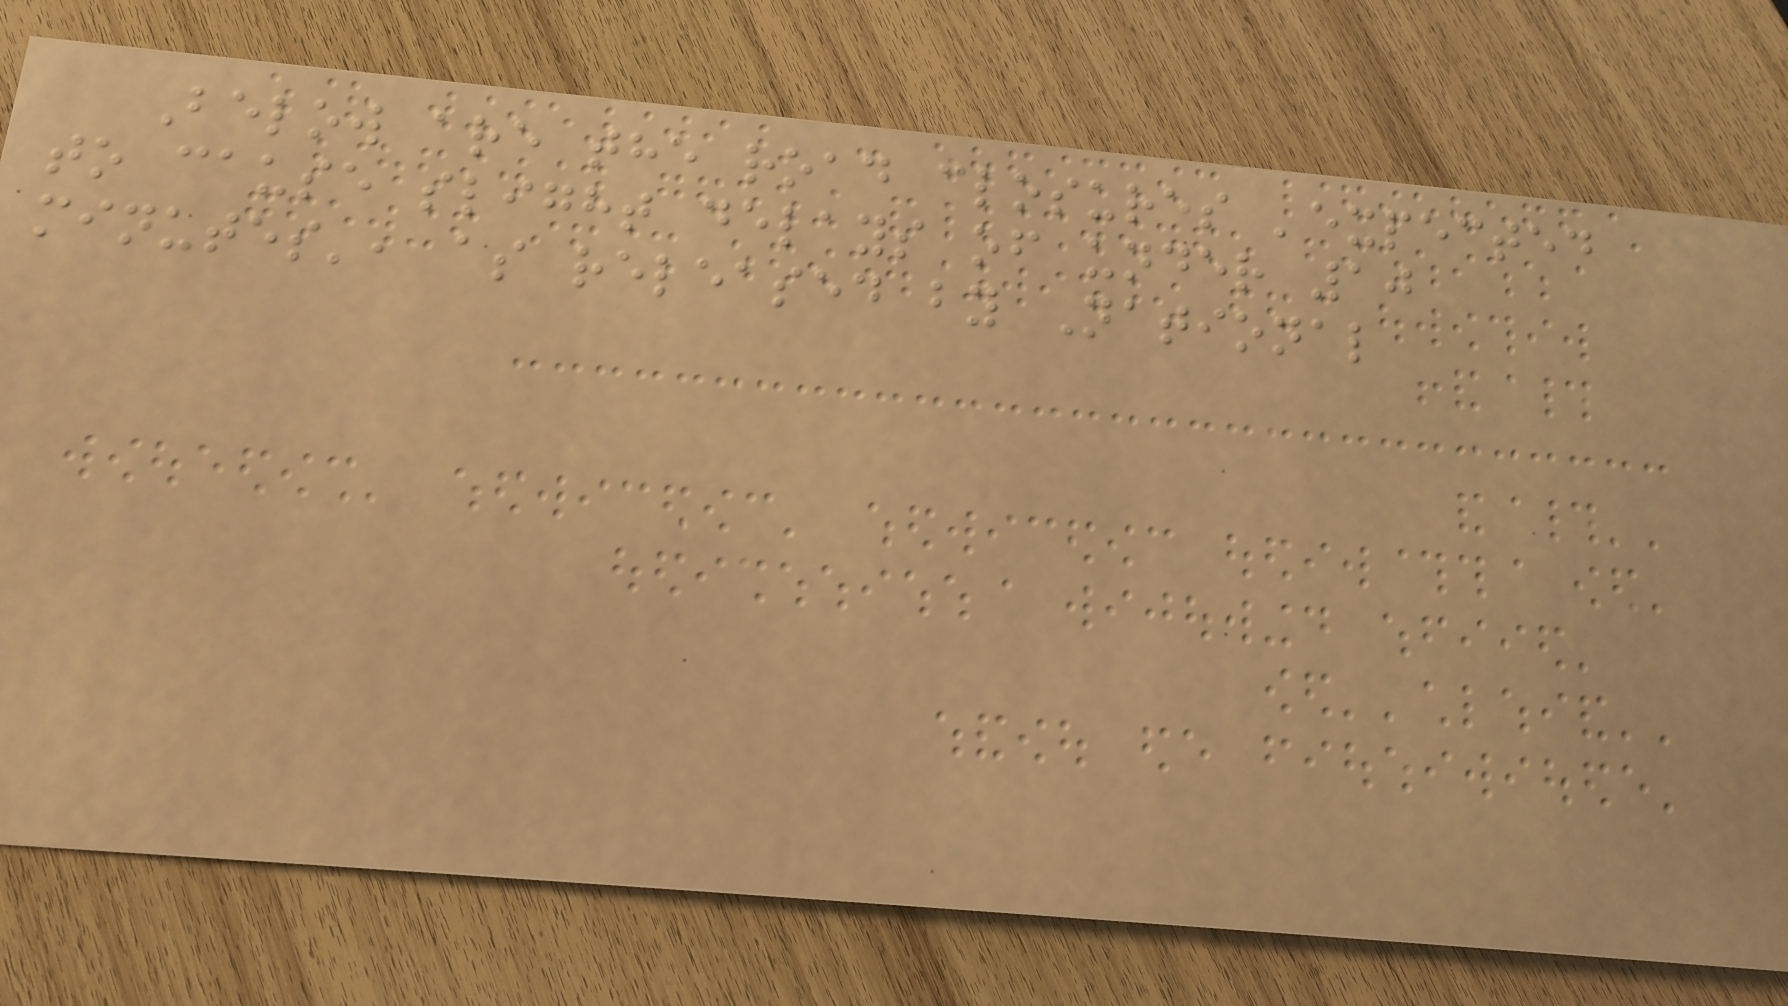Below are the road closures 'expected
to cause slight delays of under 10
minutes', as released by National
